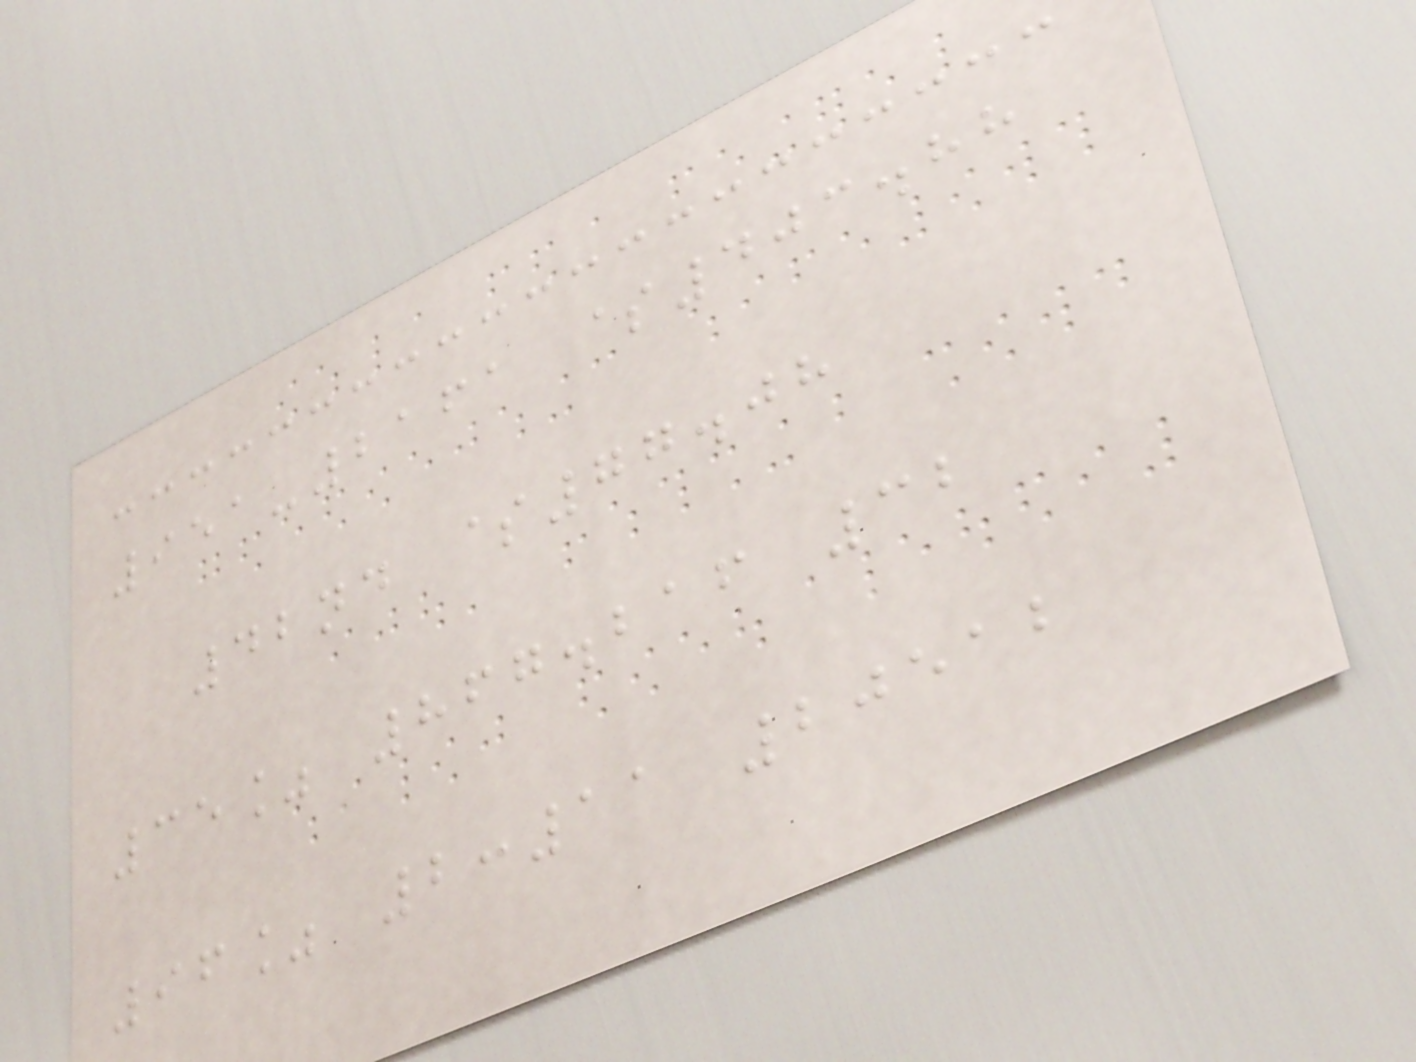951-2161 $403.88
42nd $77.08
35% 867.216 32
96% 2:11 20512
